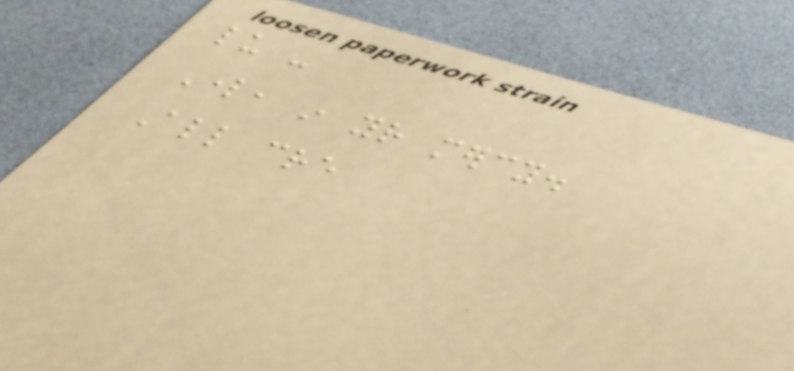lu -
Lord, in your mercy.
All cre
